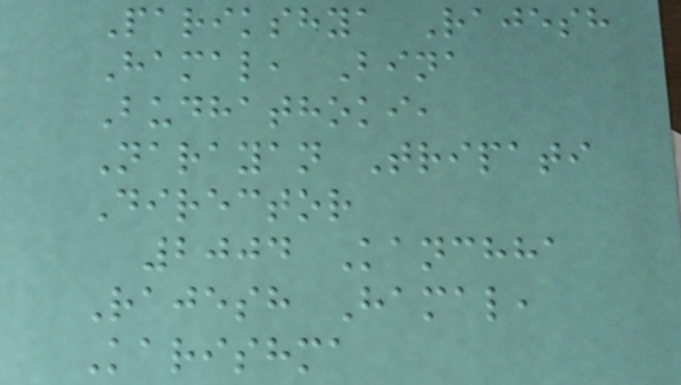Parikshya Rajesh
Hamal, Bina
Budhathoki,
Narayan Tripati
Director
2004 Kanchha
Rajesh Hamal,
Karishma
